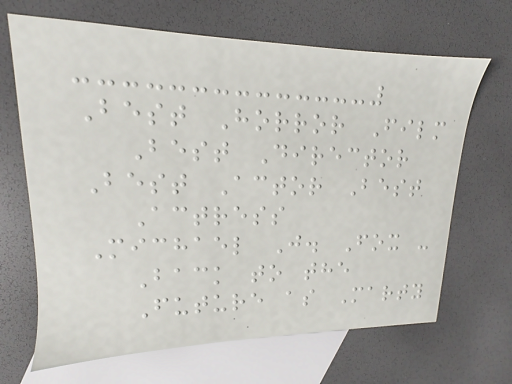Best Horror Film
Best Director
Best Actor Best
Actress
Michael J. Fox -
Back to the
Future as Marty
